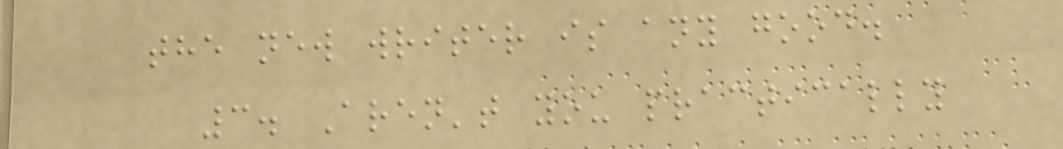the new writer is any good.
3. Aren't you practically
